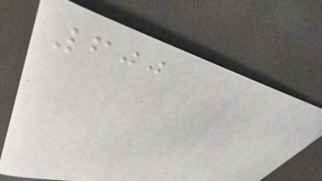600
